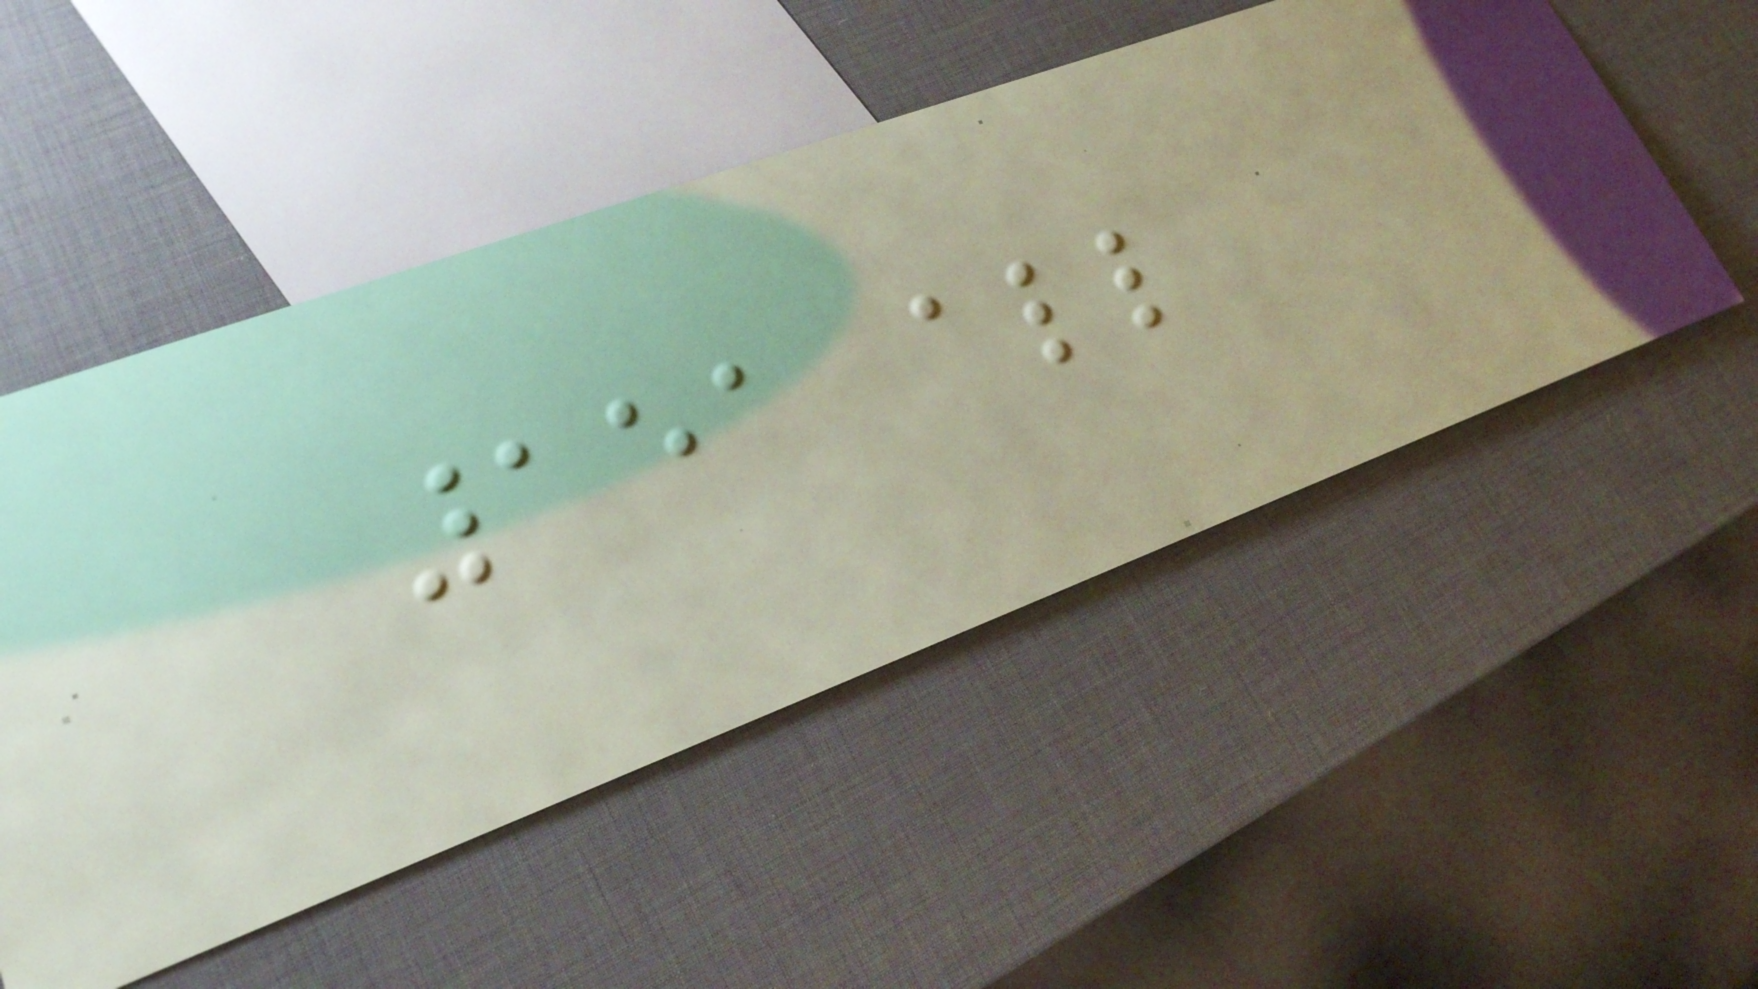151 all
